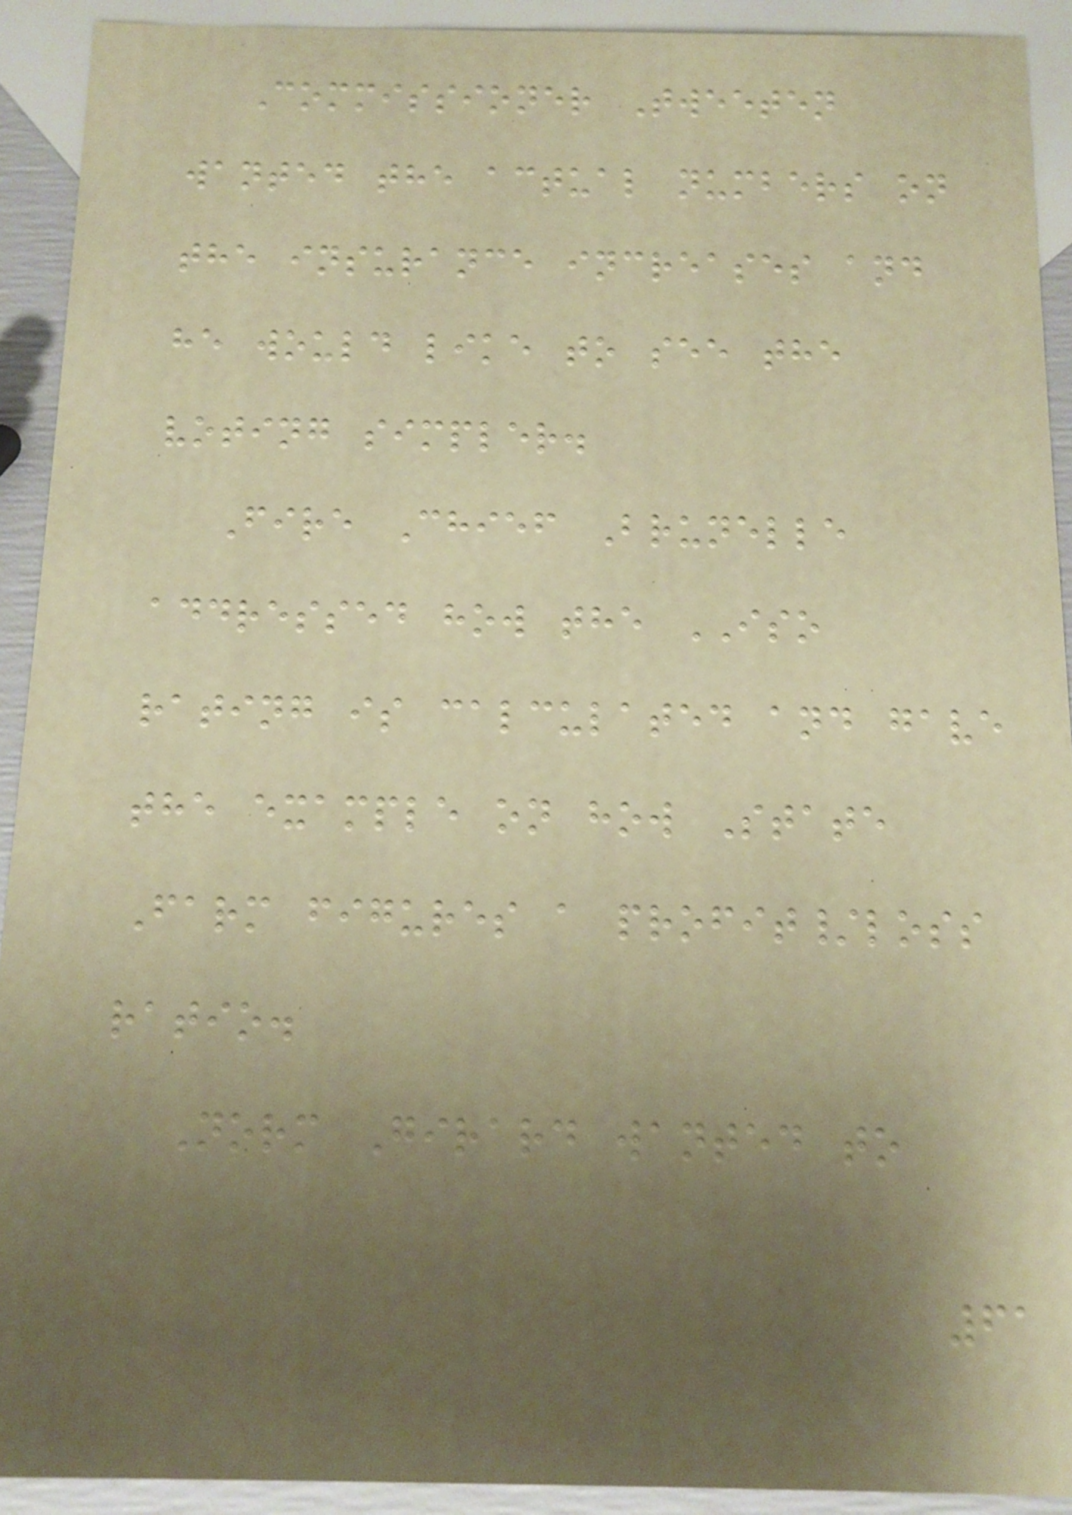Commissioner Tweeten
wanted the actual numbers on
the insurance increases and
he would like to see the
voting simpler.
Fire Chief Brunelle
addressed how the ISO
rating is calculated and gave
the example on how State
Farm figures a profit/loss
ratio.
Norm Girard wanted to
61
